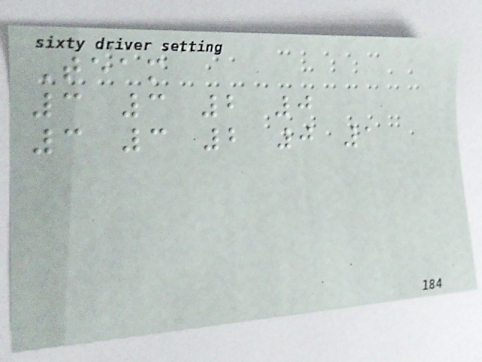Team
3 3 2 0
3 3 2 0 1
